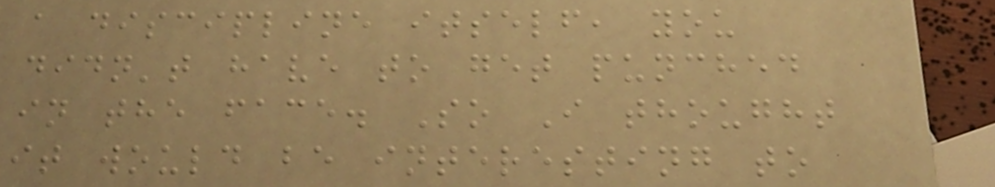a discipline itself, you
didn't have to get punched
in the face. So I thought
it would be interesting to
